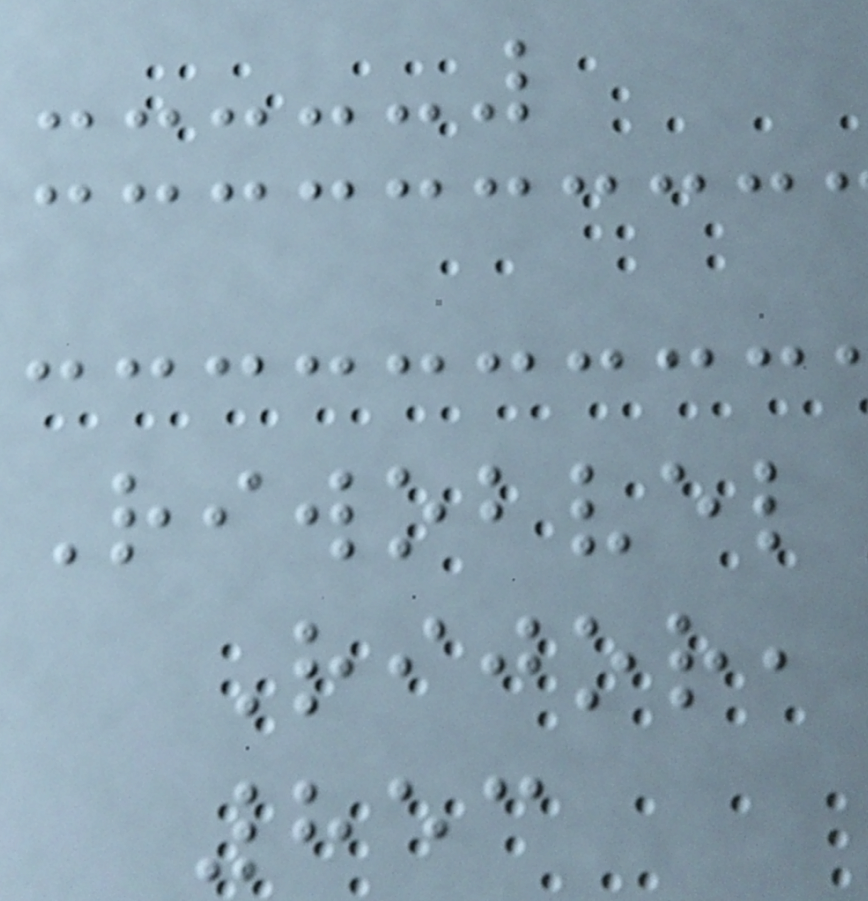Riwobvel
Rijor,
853
